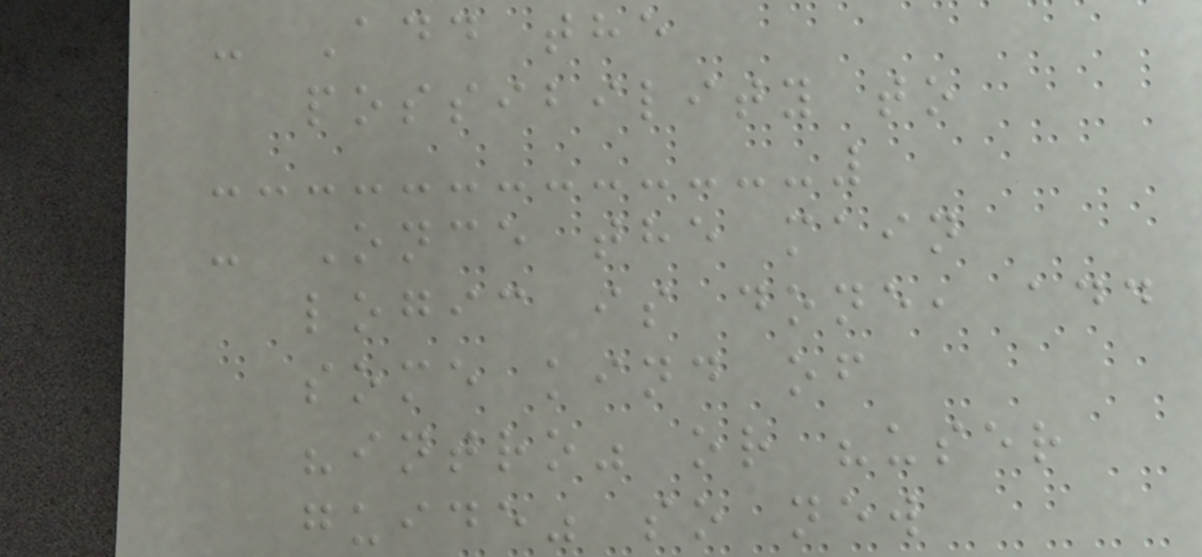- Add the
possibility to
- Once the main
logic is done, add
some kind of
"intro" or "user
guide" so new
